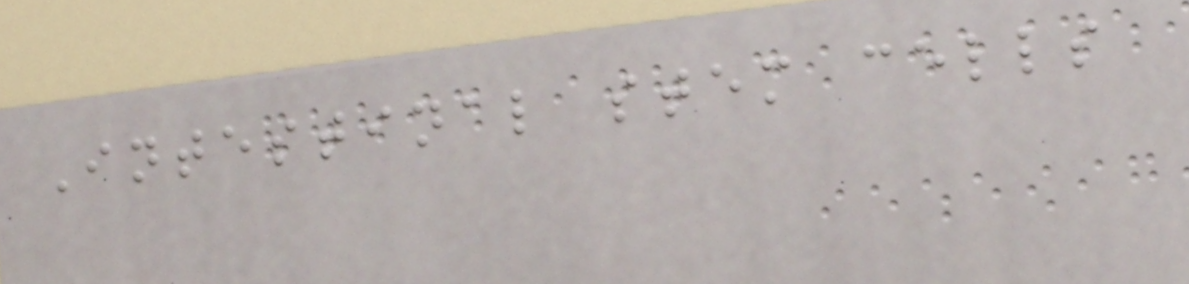Intestinal stem cells
